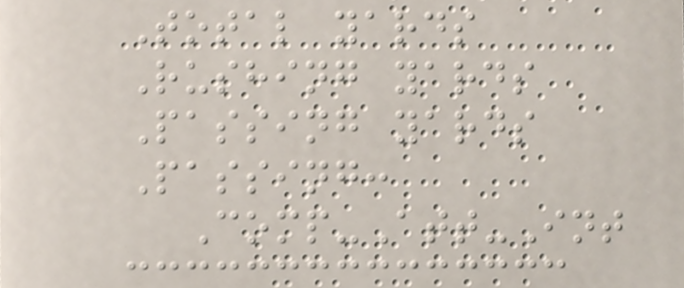Total yards
Rushing yards
Passing yards
Passing:
Comp-Att-Int
